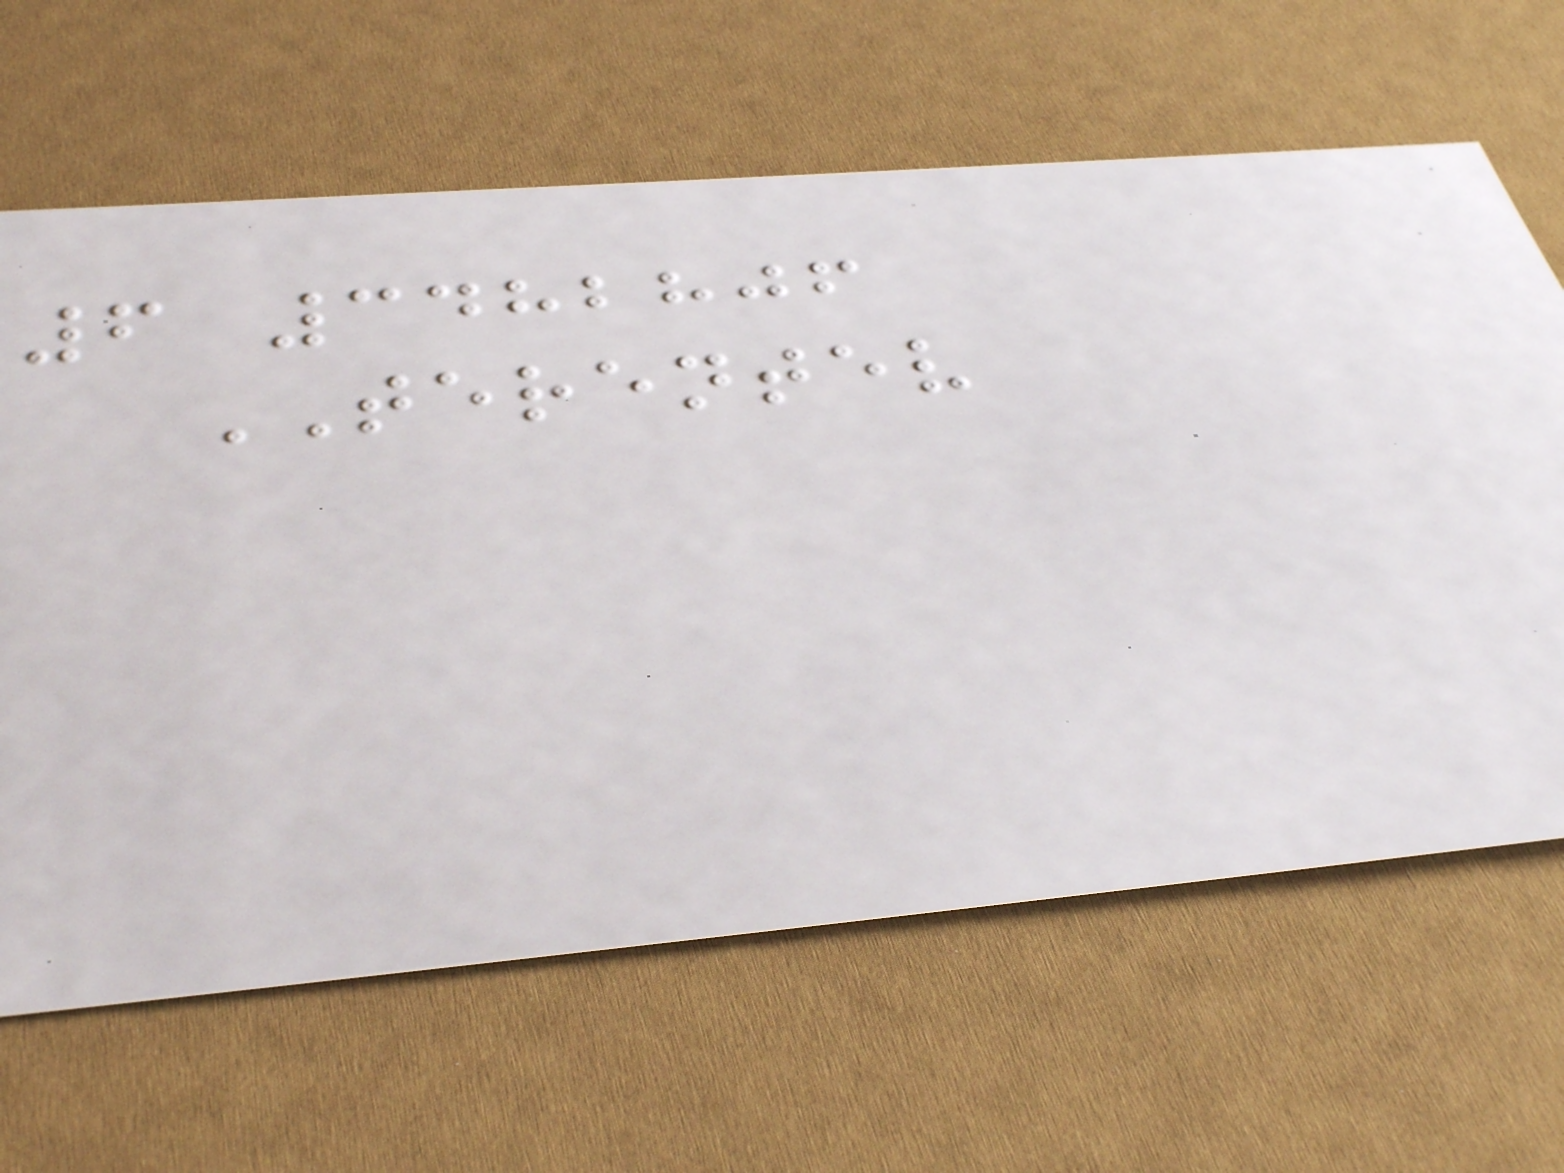6 3482806
TERENTEV
